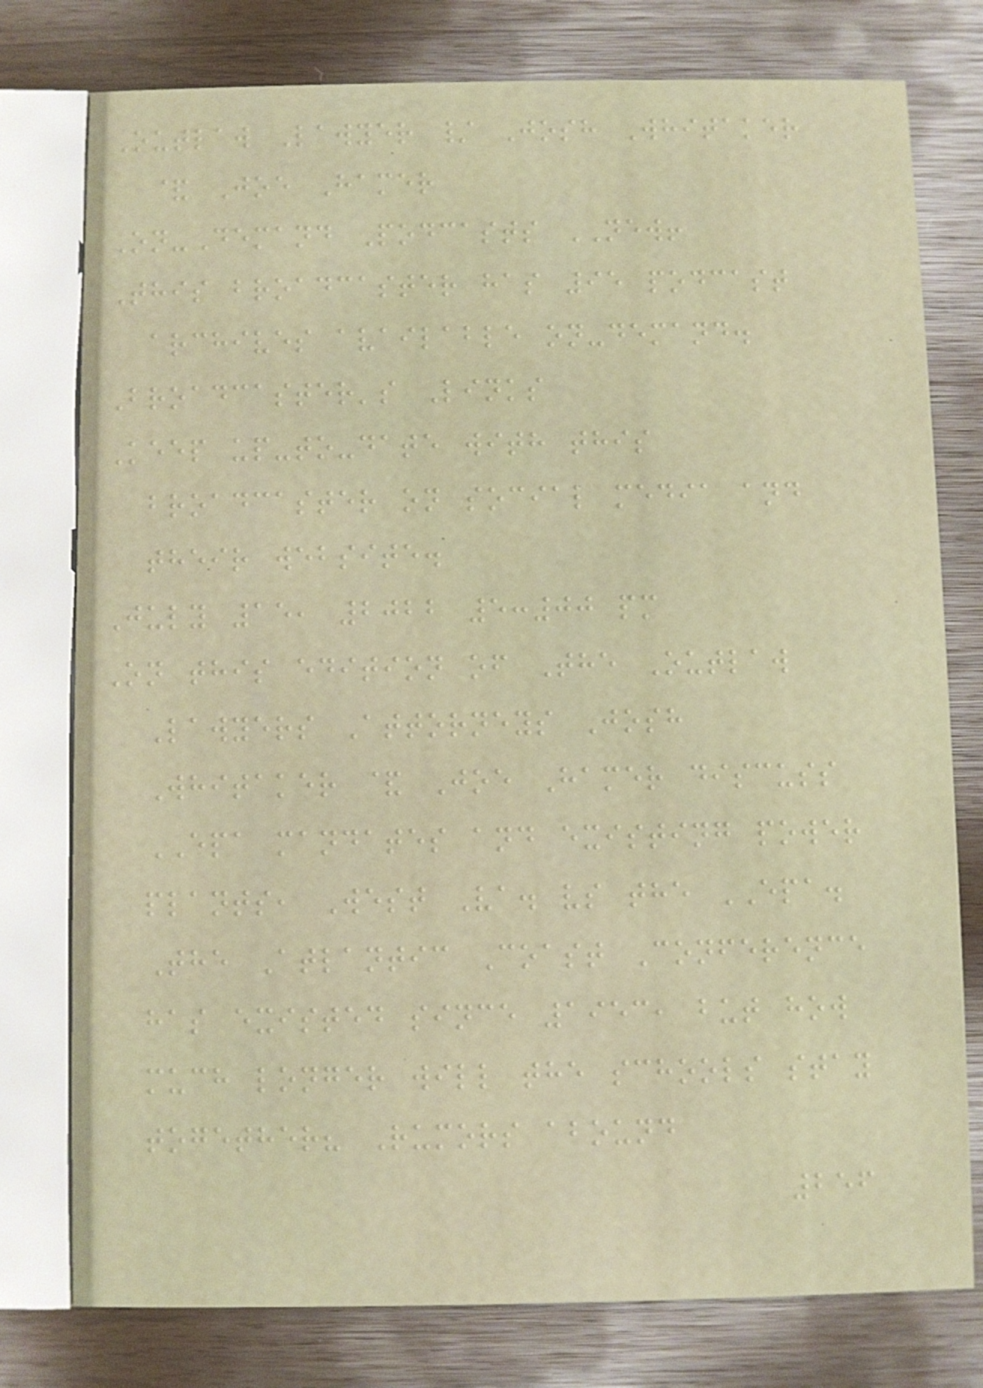Outlaw Lawyer / Josh Whitaker
& Joe Hamer
On-Demand Podcasts NEW!
This broadcaster has 95 podcast
archives available on-demand.
Broadcaster's Links
Keep up-to-date with this
broadcaster on social media and
their website.
July 15, 2022 5:00 pm
On this edition of The Outlaw
Lawyers Attorneys Josh
Whitaker & Joe Hamer discuss
EPA mandates and existing power
plants, West Va. vs the EPA.
The Atlantic Coast Conference
has existed since 1953, but how
much longer will the schools stay
together? Rumors abound
256
